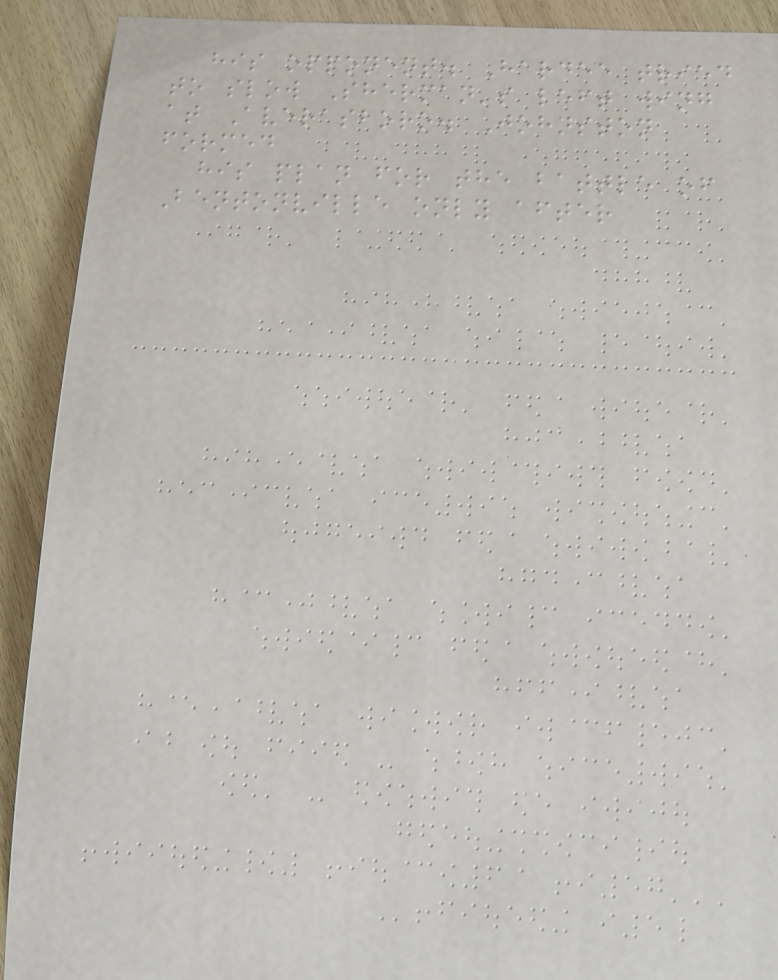his opponent. Hardee tried
to slow Sherman's left wing
at Averasboro. Johnston
formed
his plan for the battle of
Bentonville only after
